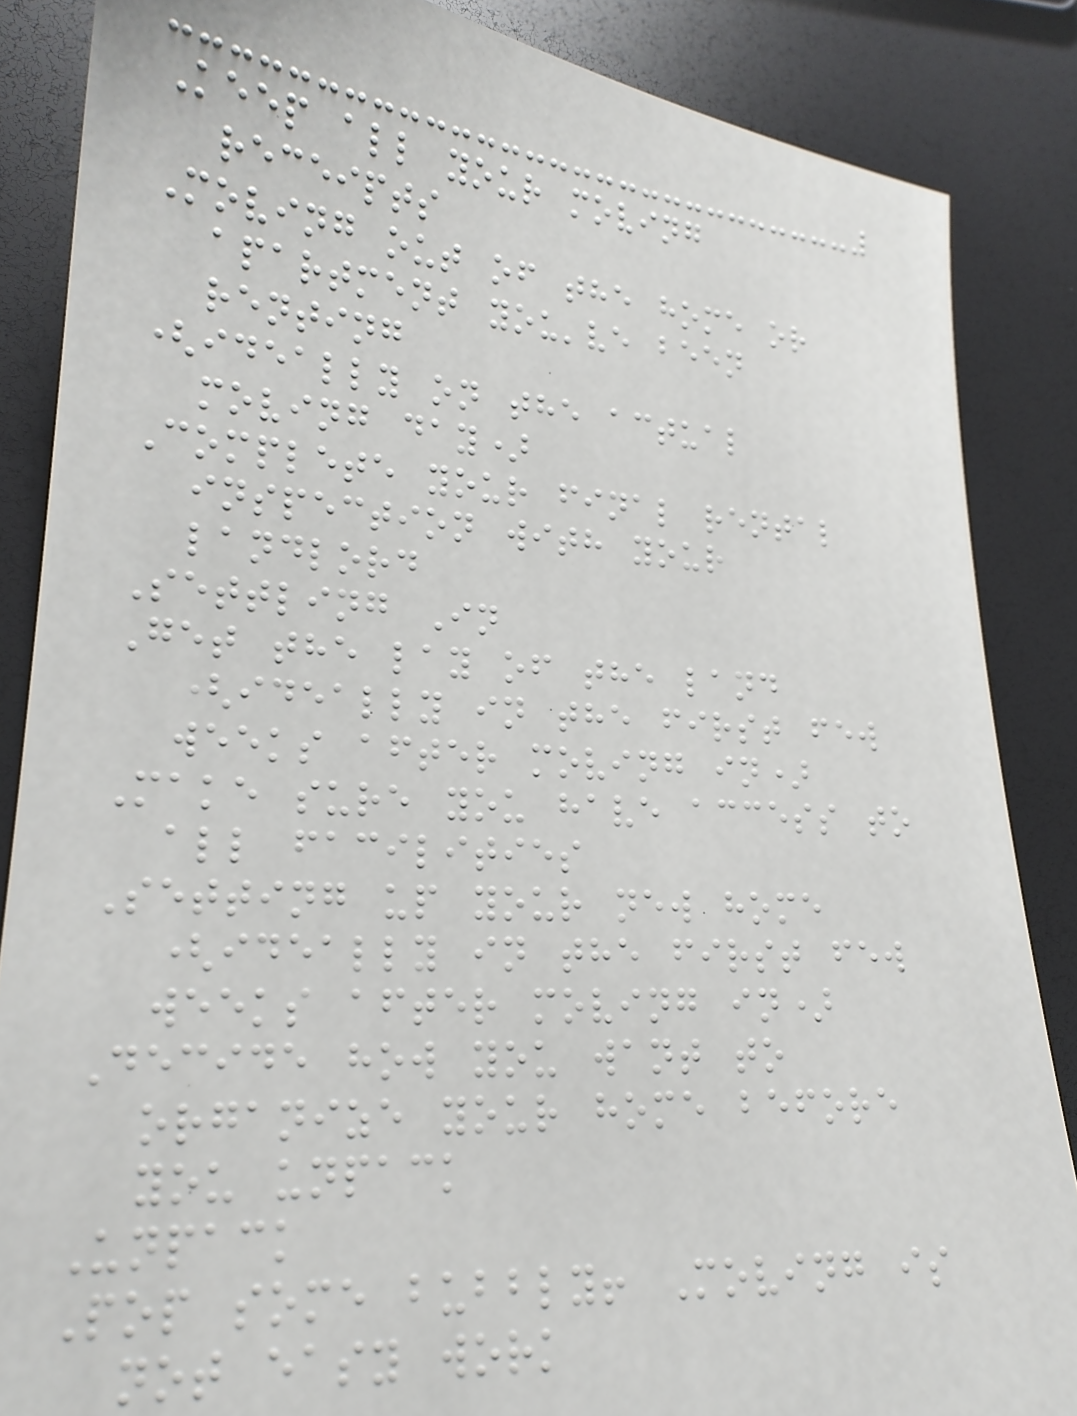Keep all your moving
receipts
Moving out of the home or
apartment you've been
renting
(ideally on the actual
moving day)
Complete your final rental
inspection with your
landlord
Settling In
Get the lay of the land
(ideally in the first few
weeks after moving in)
Make sure you have access to
all facilities
Setting up your new home
(ideally in the first few
weeks after moving in)
Decide how you want to
organize your home before
you unpack
Unpack
Pop some bubbly! Moving is
not easy work
